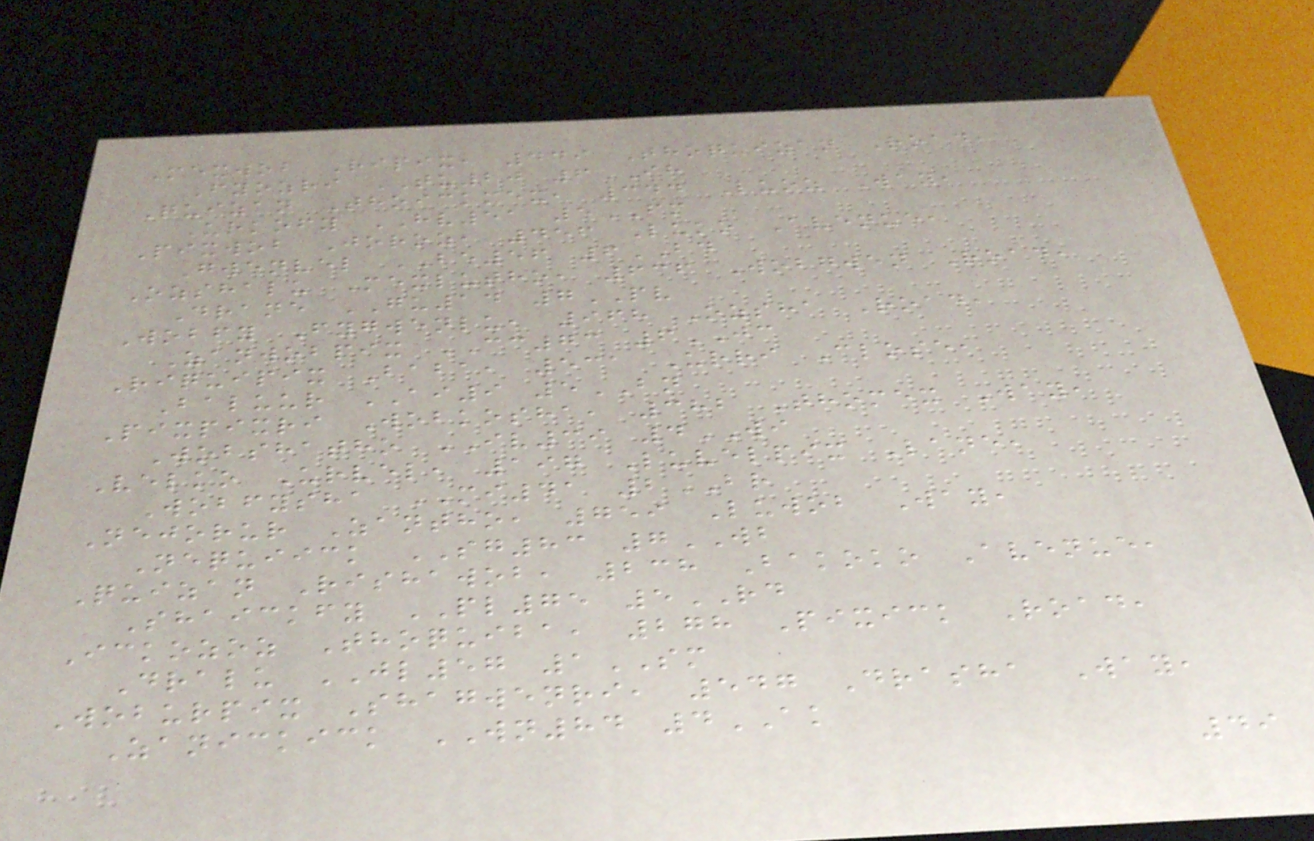Mexwob Ripix, 449 Thoquizan Road,
Fyozri TU20 6IH
Quizan Thoickmex, 344 Luoz Way,
Urkofy HV51 5FM
Pixwob Joroz, 456 Luko Avenue,
Gwenvel BE56 6BD
Ozshalu Mexlutho, 636 Wobgwen Road,
Drane GU14 7PV
Wobfy Fygwenlu, 968 Ozsha Road,
Zanwobpix CC73 6JC
Riquipix Baba, 531 Urri Close,
Baluur AI9 5BN
Pixpixri Wobkosha, 382 Thomex Way,
Wobshatho IV39 4WI
Velko Urvel, 197 Luvelpix Lane,
Wobfysha MI41 2BR
Nejorur Zantho, 759 Luwob Way,
Nequiick SG83 7WB
Quizan Rishawob, 238 Bakoko Avenue,
Shaickfy PL75 5RD
Ickozoz Thoquiba, 278 Pixick Road,
Dralu JL57 1SM
Woburpix Shagwenri, 547 Drasha Way,
Zanickick WN84 4AK
49
